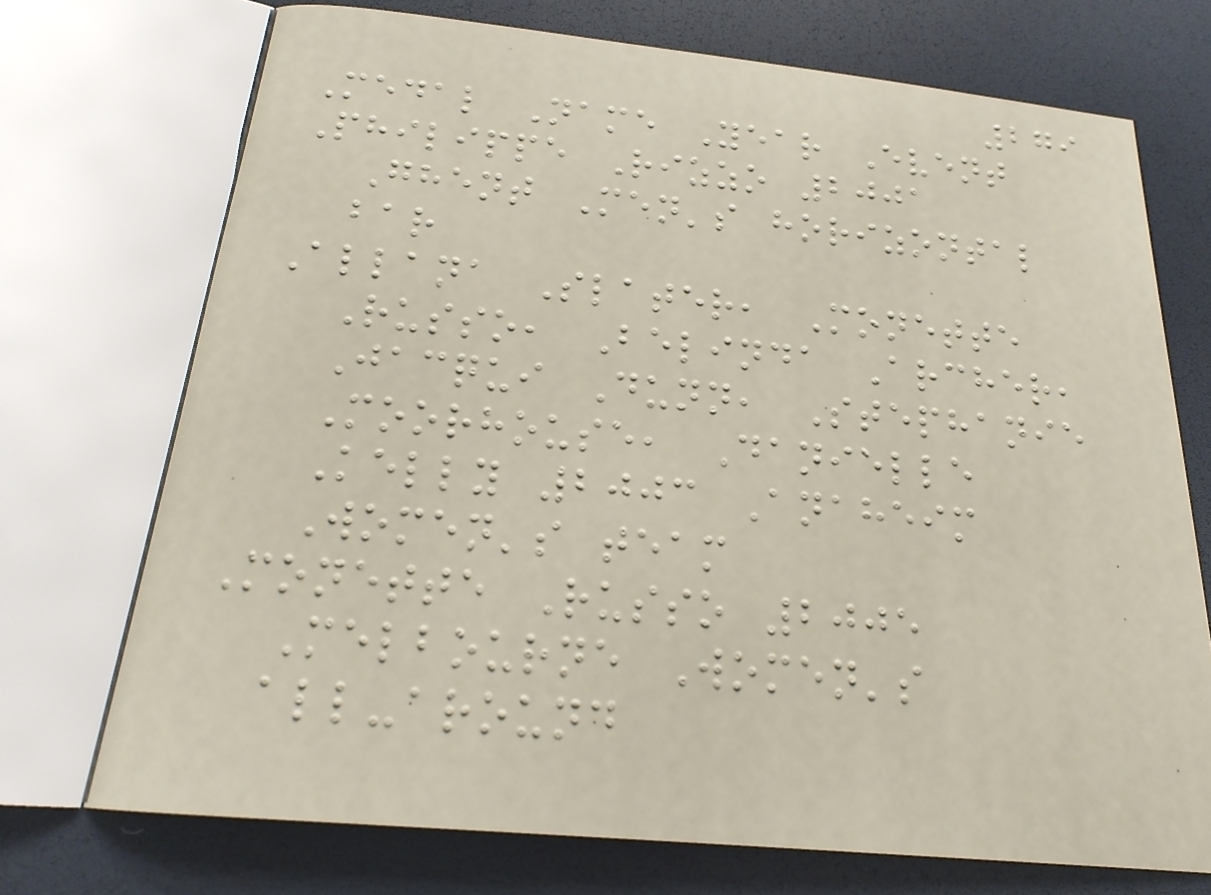279
Medal Name Year Event
Philippe Rizzo 2001
Ghent Men's horizontal
bar
Allana Slater, Monette
Russo, Belinda Archer,
Jacqui Dunn, Stephanie
Moorhouse, Danielle
Kelly 2003 Anaheim
Women's team
Monette Russo 2005
Melbourne Women's
all-around
